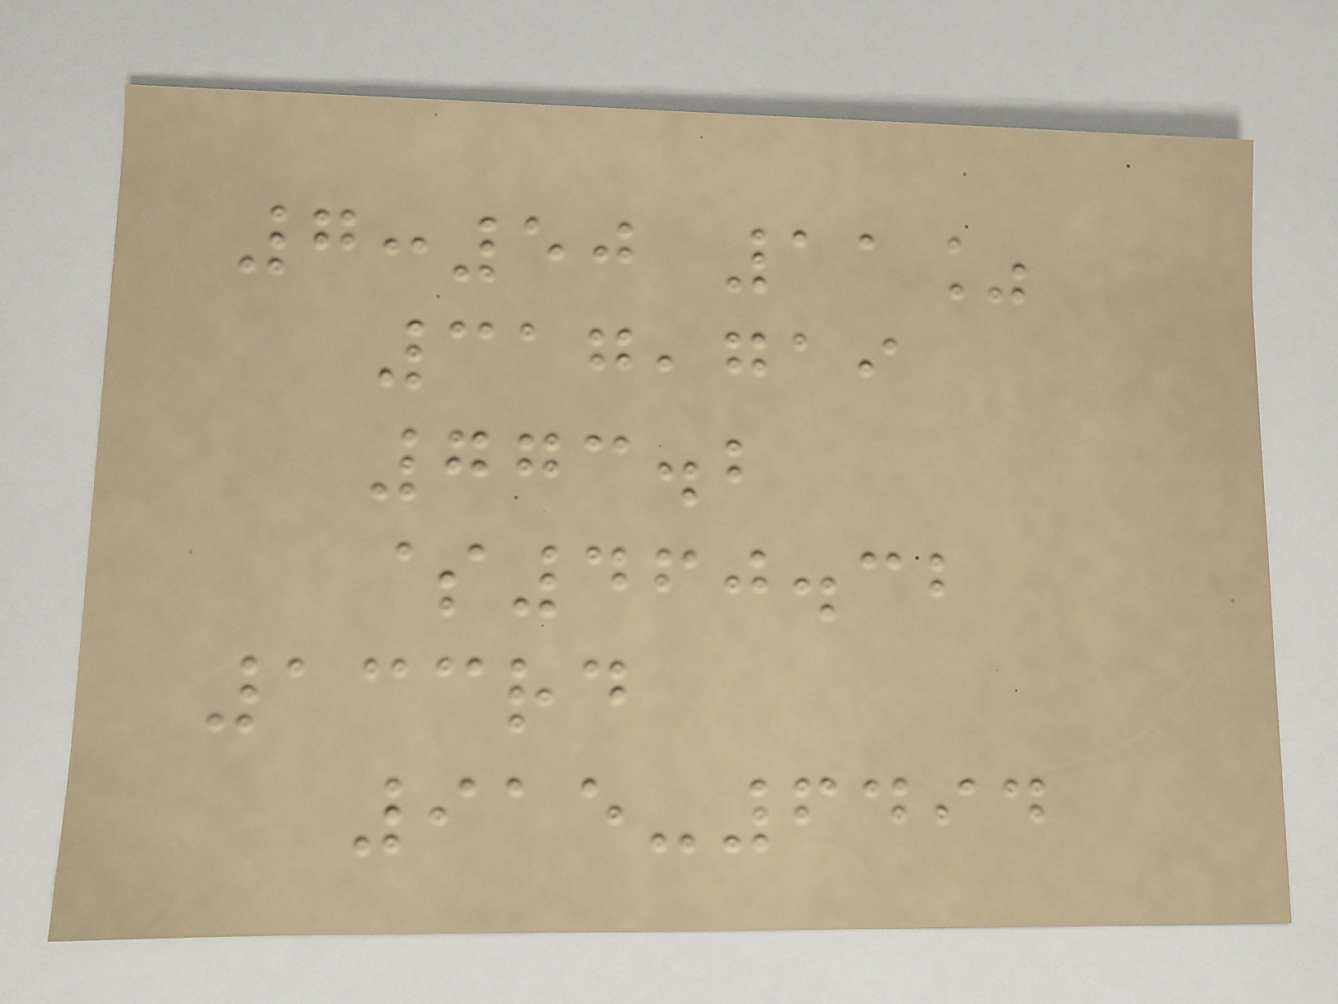7:50 11%
317,719
773.2
$460.32
133rd
915-6494
